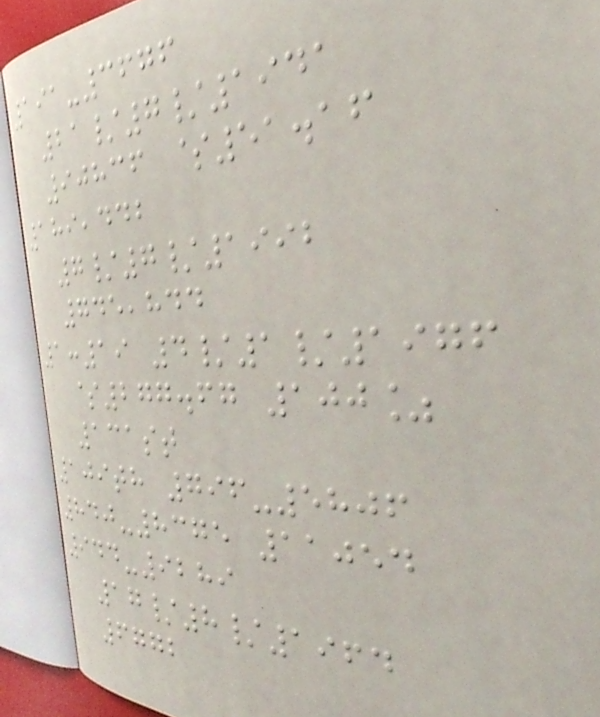191-3676
21/7/1941
90836 $51.16
189,442
7/7/1992
745,844
1:19 4/1/1976
$277.67 100%
131st
109th 796-5806
840-8375 11054
944-9289
17/8/1964
6772
